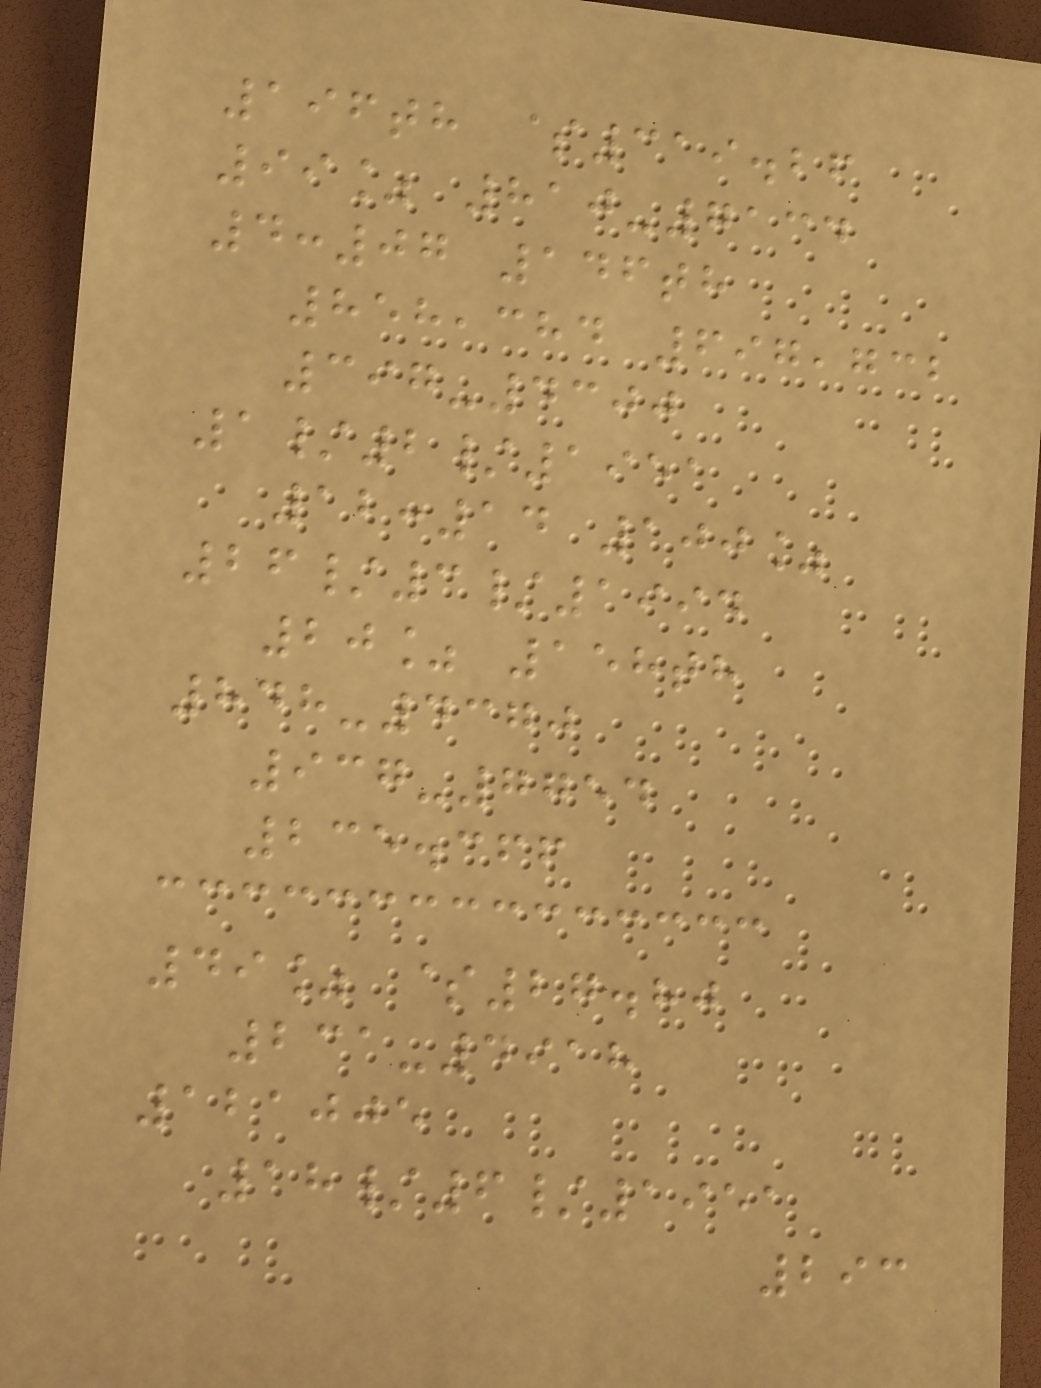196th $319.26
99% 810-7134
4:07 146th
858,384 697,732
397-4300
1/2/1951
12:14 100%
26/3/1994
20% 158th
848-4370
937-7754
235.366
49% $27.80
231-4918
121005
18/6/1951
293
